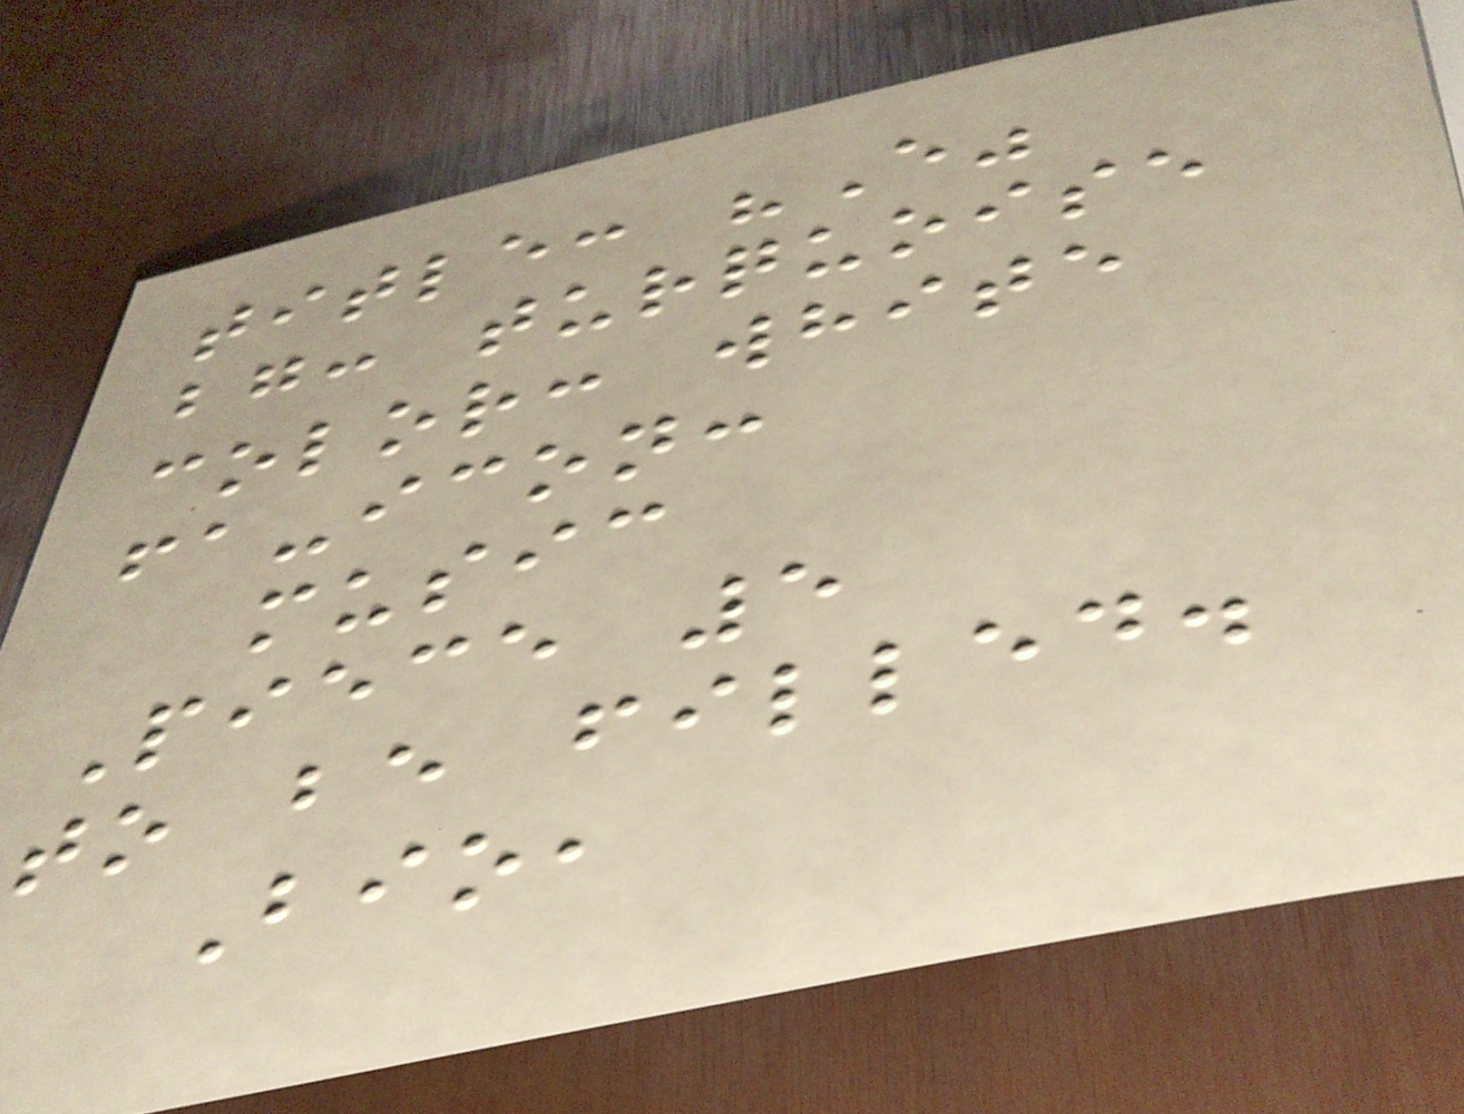title: "E"
bg: turquoise
color: white
fa-icon:
music
Piece 5
to be filled.
Bio,
